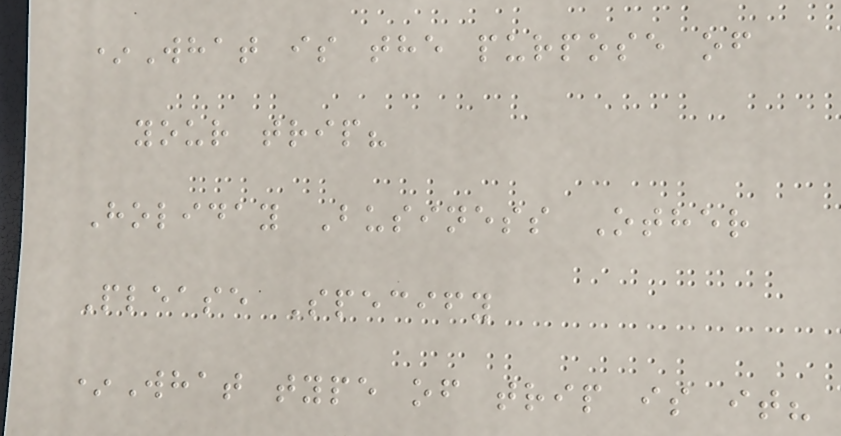*What is the purpose of
your trip?
Holiday Business Other
Please Specify
*What type of trip is it?
